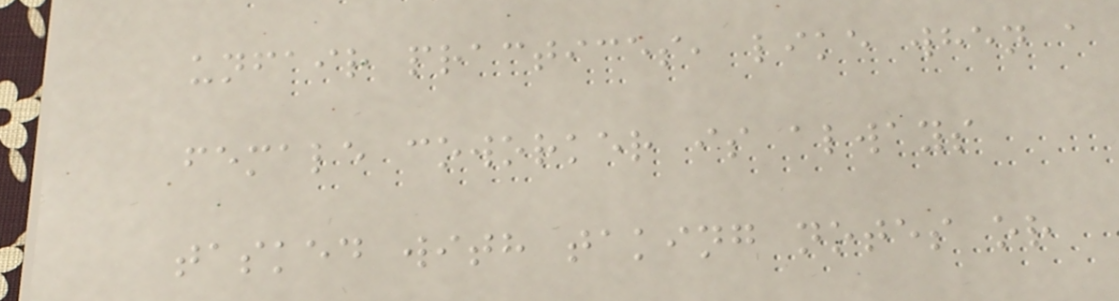unfair practices, like when a
female coworker is always
tasked with taking notes or
